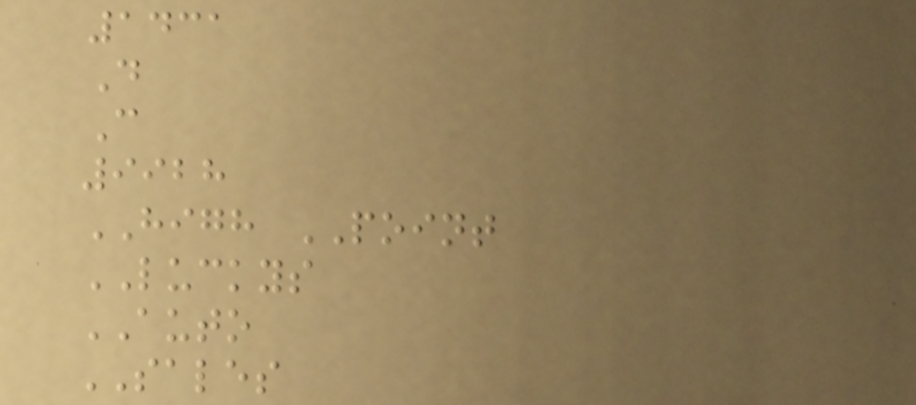1431
D
C
9928
HIGH POINT
LUCKYS
AUTO
SALES
